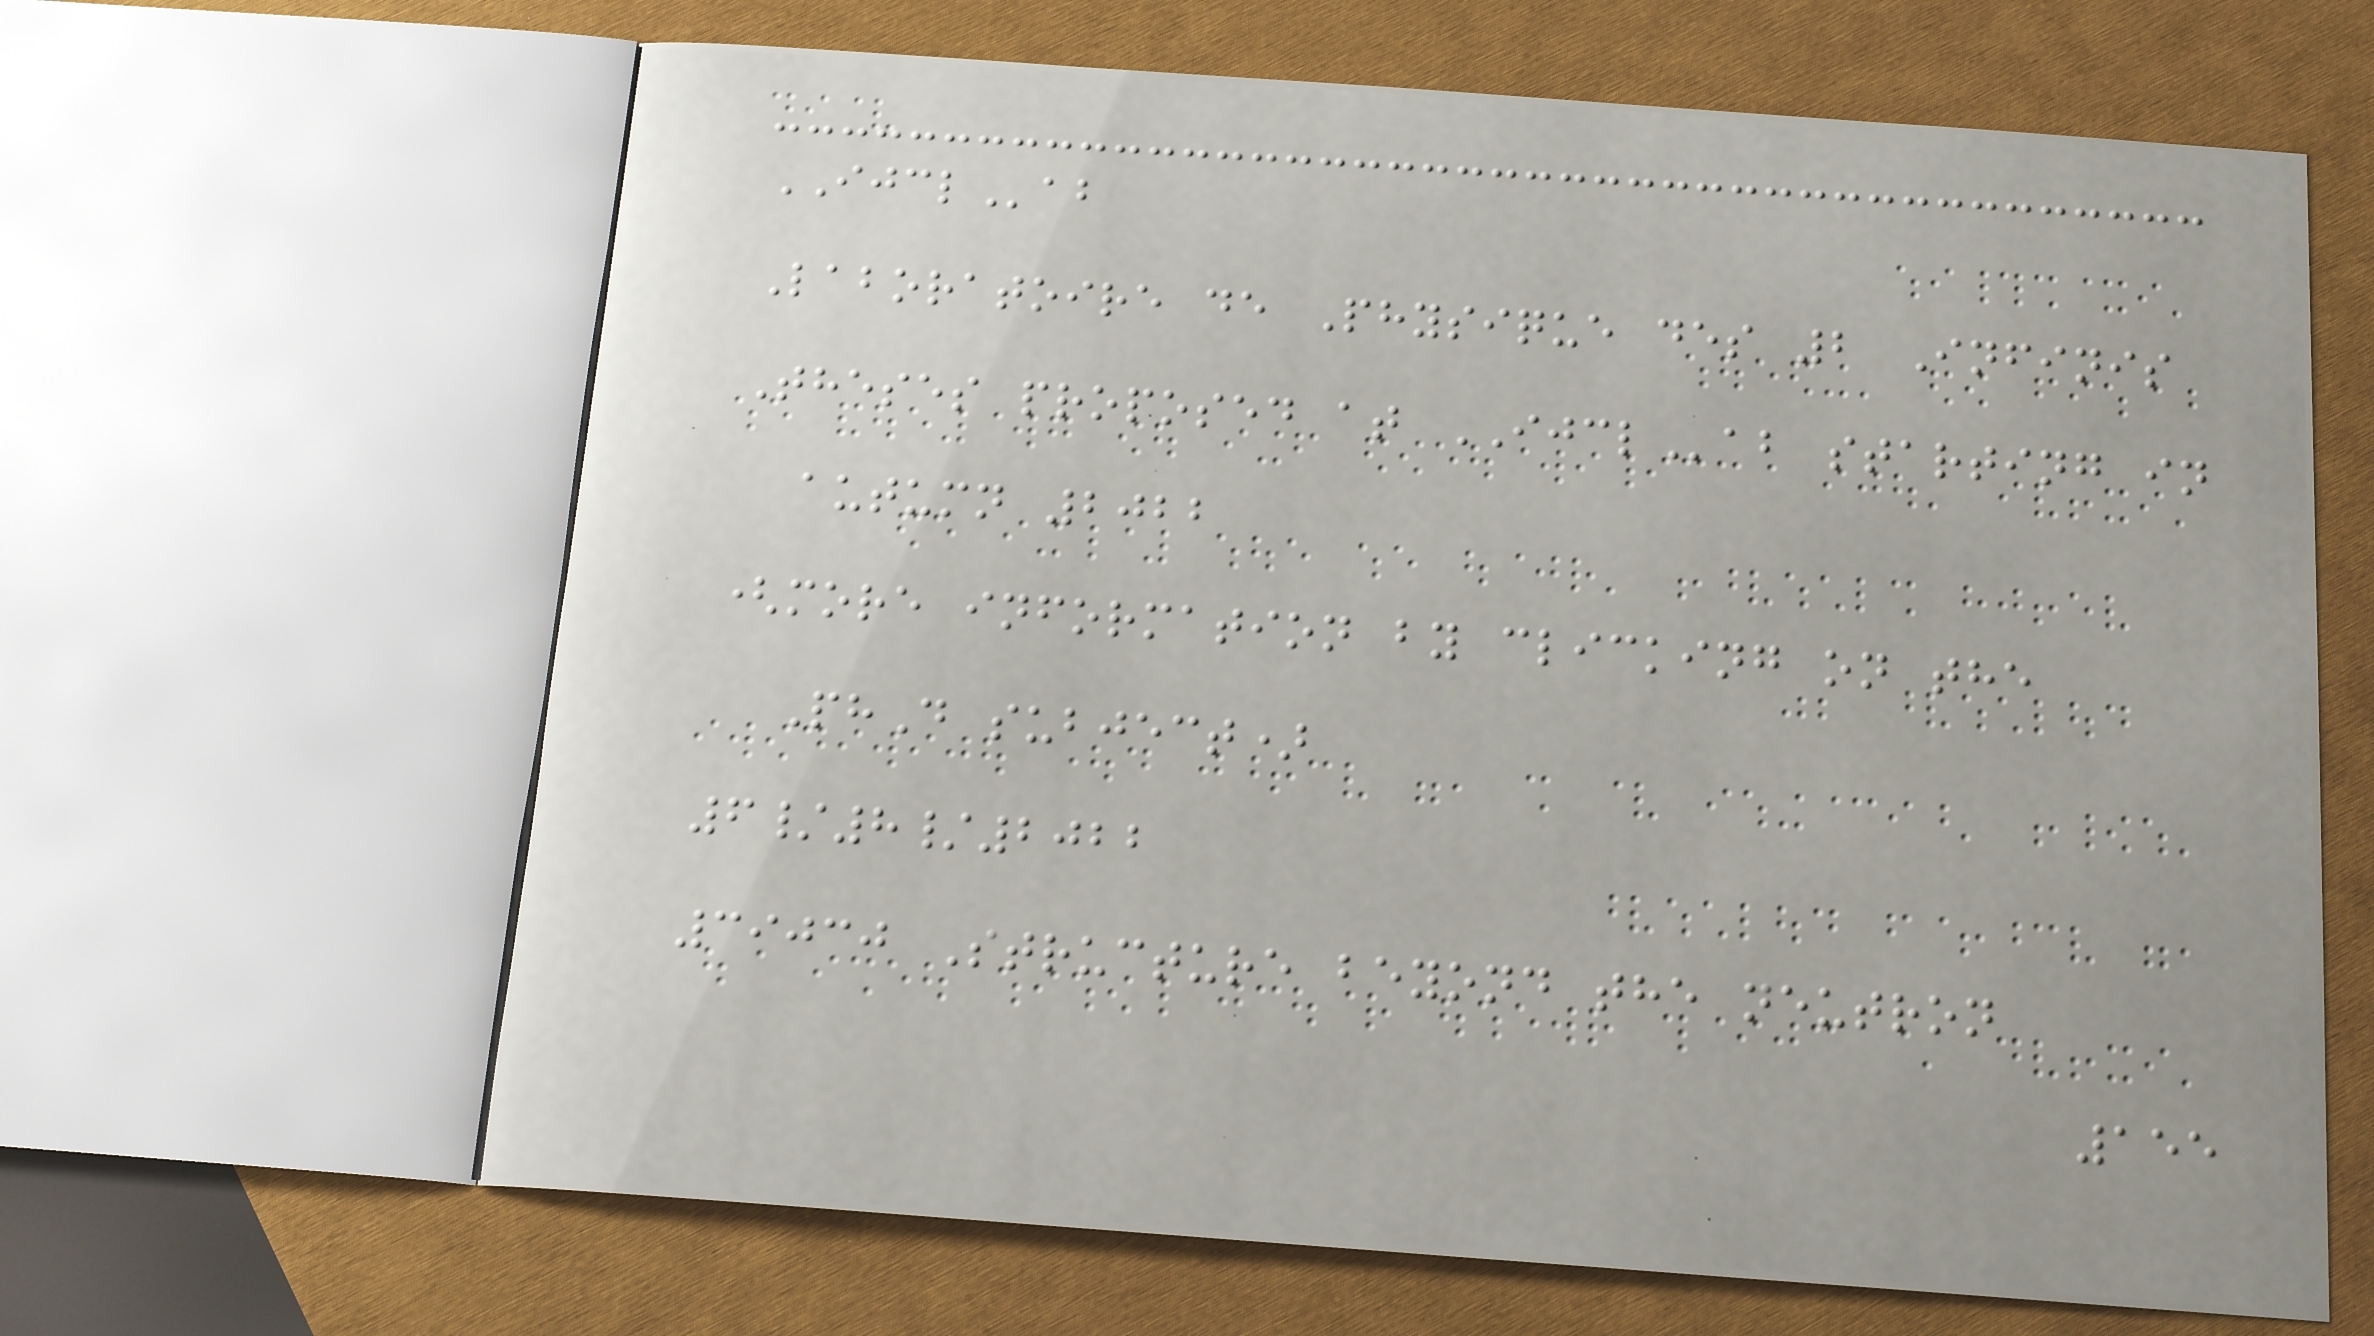IJCLab
Laboratoire de Physique des 2 Infinis
Theses proposed at IJCLab starting in
autumn 2022
(more information by clicking on the
PhD subject)
6/8/2022
39030 Structure beyond the neutron
155
